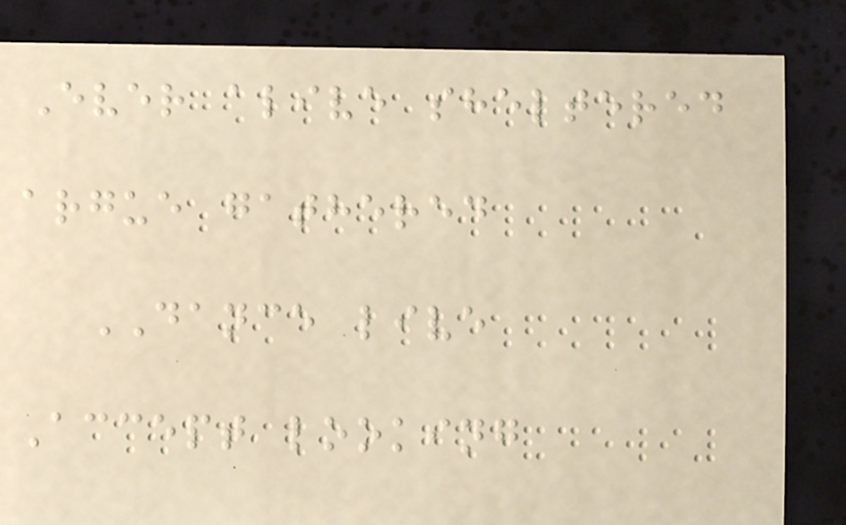Ever alive sheltered
argue gathered
DANCE live
Accept looking
